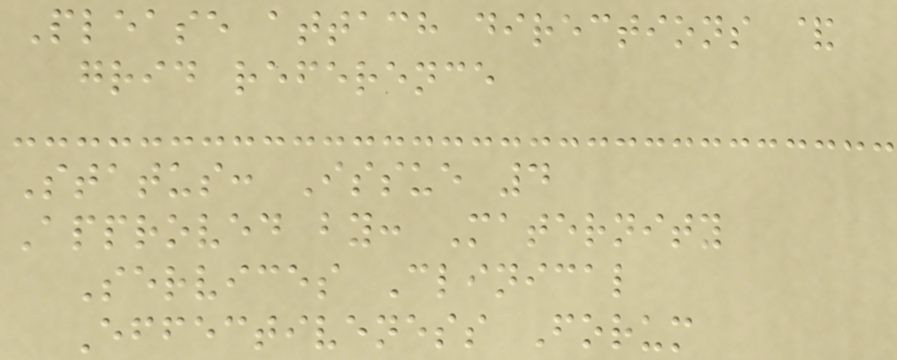Please attach directions &
grid reference
Status: Issue 4
Approved by: Maternity
Services Clinical
Effectiveness Forum
